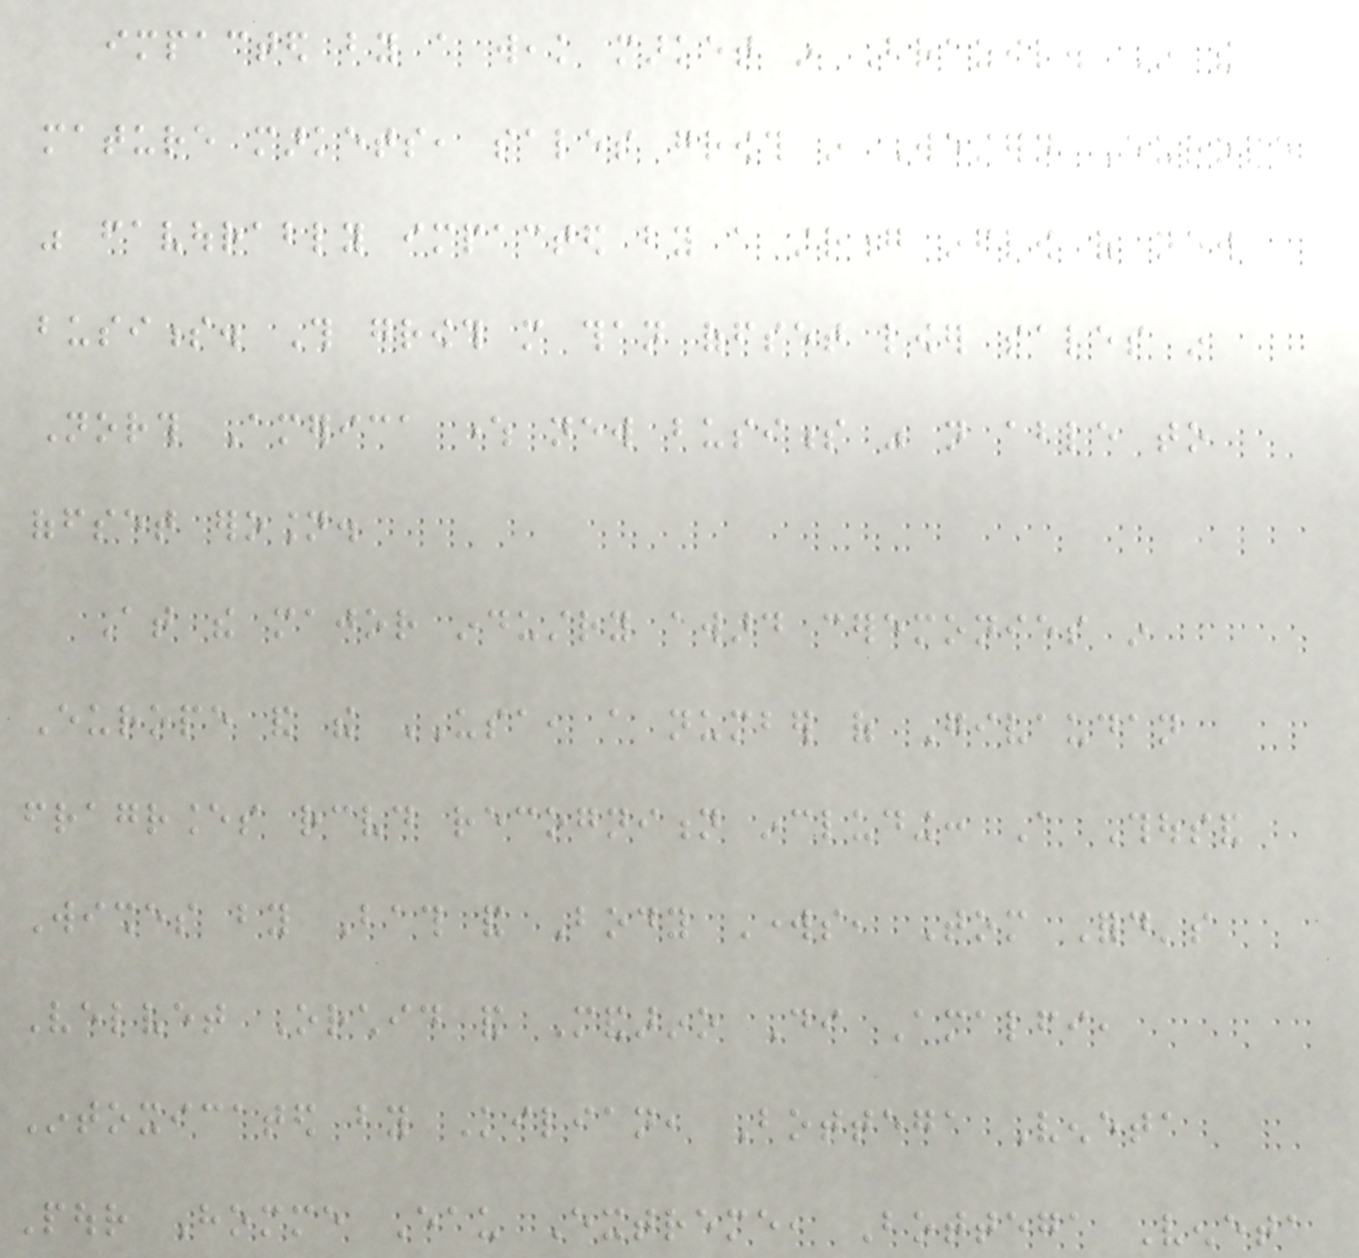impacted by a weak market in Brazil. In the
mature markets, sales growth in Western Europe
was favourably impacted by a strong inflow of new
business. This growth more than offset lower sales in
North America where new business was not able to
offset erosion.
At the major industry award ceremonies in
Europe and the USA, a number of Givaudan
fragrances received recognition including: A Thousand
Wishes by Bath and Body Works, Tom Ford's
Velvet Orchid and Mandarino Di Amalfi,
Intoxicated by Kilian, Bottega Veneta
Pour Homme Eau Extreme, Bottega Veneta
